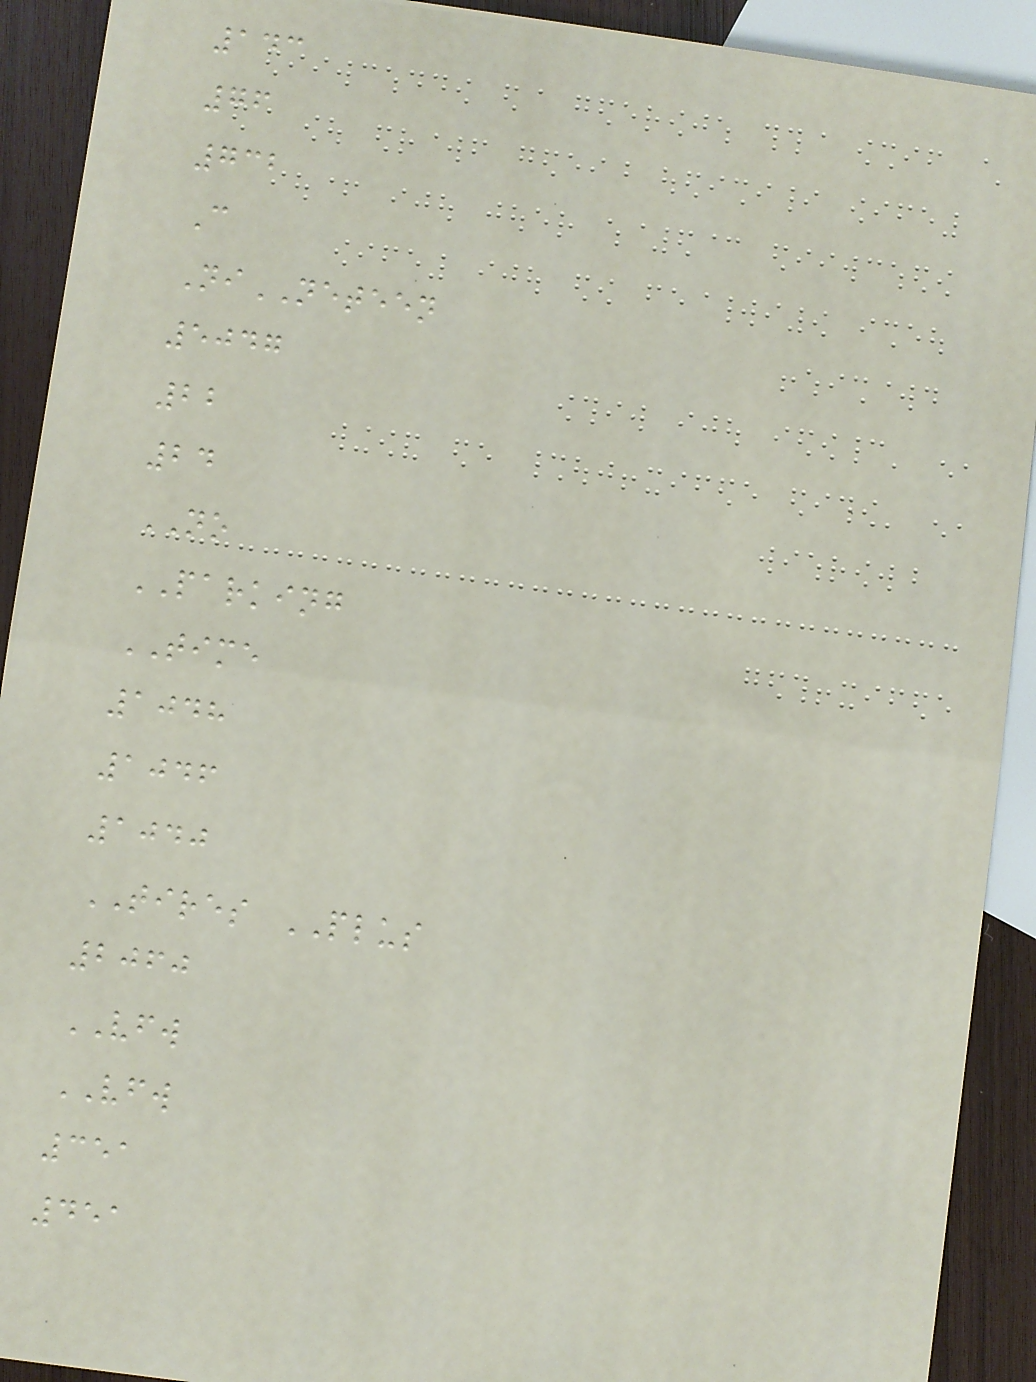143
76
732
C
NiNETEEN
5047
22
24
NO
PARKING
TIME
1048
1046
1040
TIRES PLUS
2060
VFW
VFW
351
451
